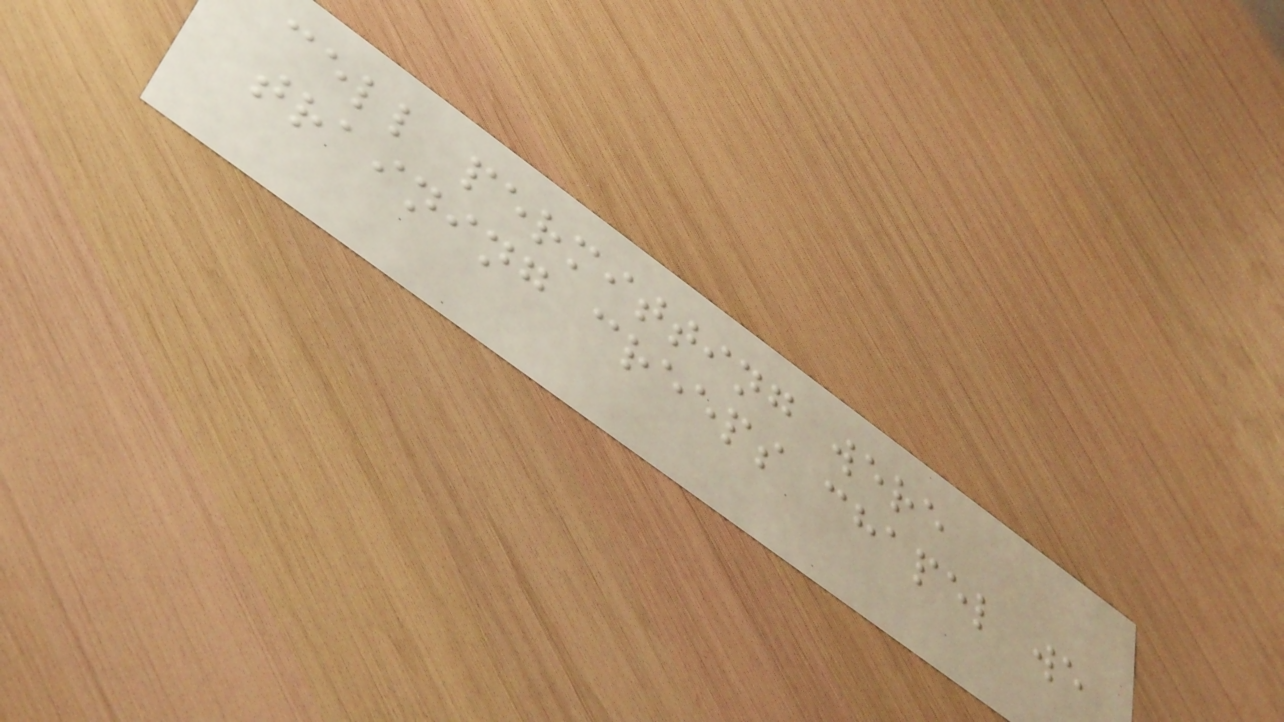cell permitting were
training creeps chapel we
